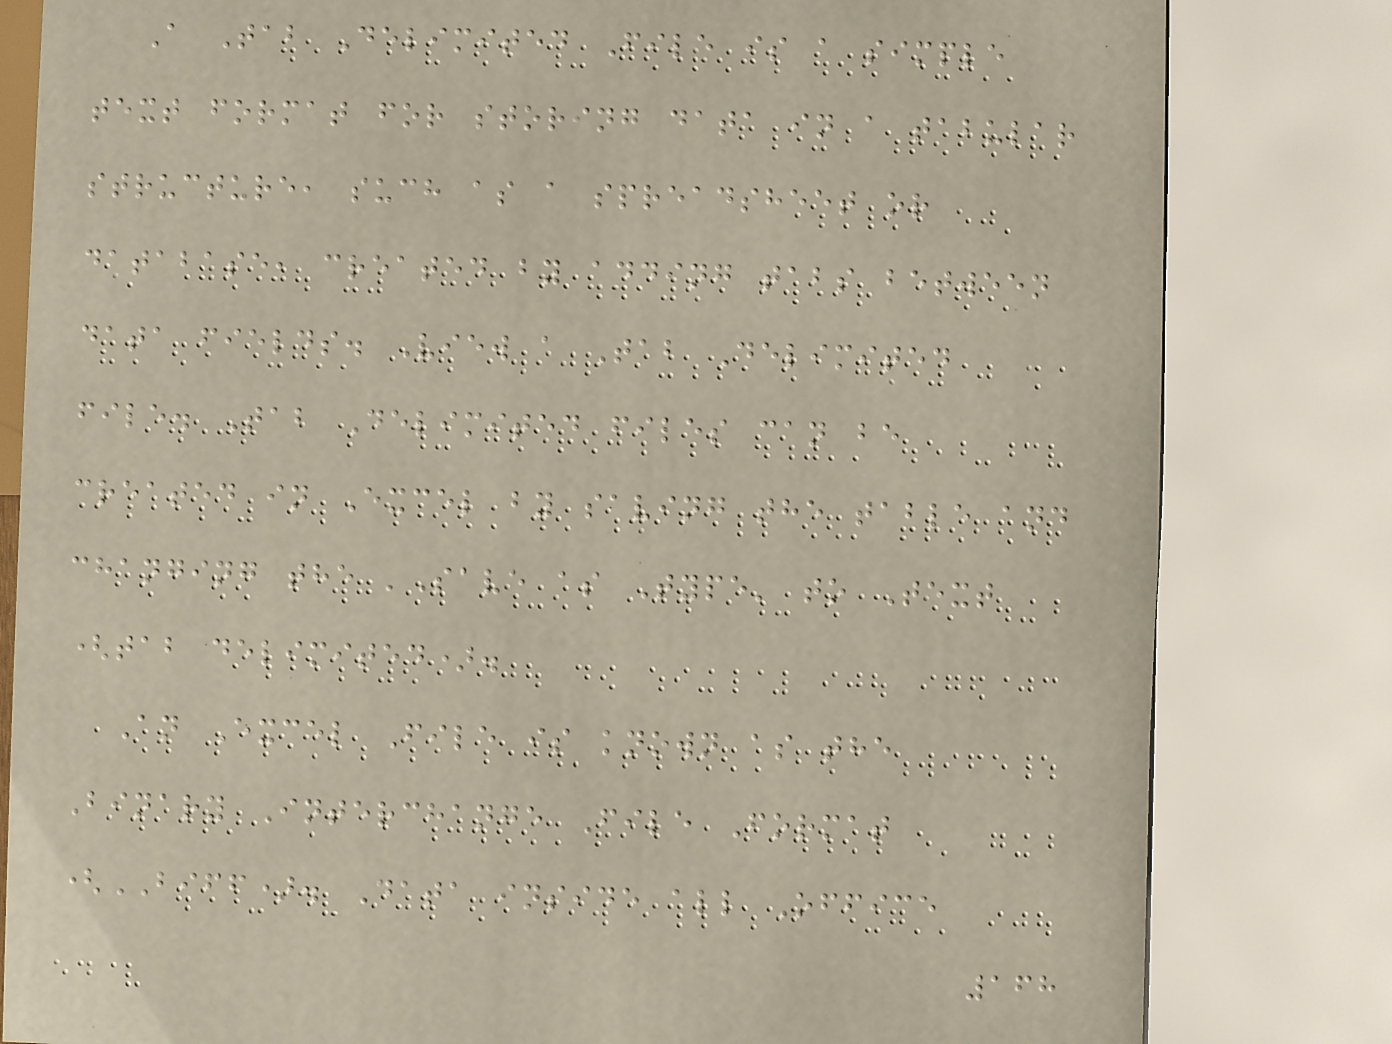A Tab Delimited File is a simple
text format for storing data in a tabular
structure, such as a spreadsheet or
database, created by adding tabs between
data fields. View a Tab Delimited
file. Tab Delimited files can be
created in Excel by saving the table and
changing the 'Save as Type' to Text
(tab delimited).
An Excel File is known as the
Binary Interchange File Format
(BIFF). Data inside all Office
168
